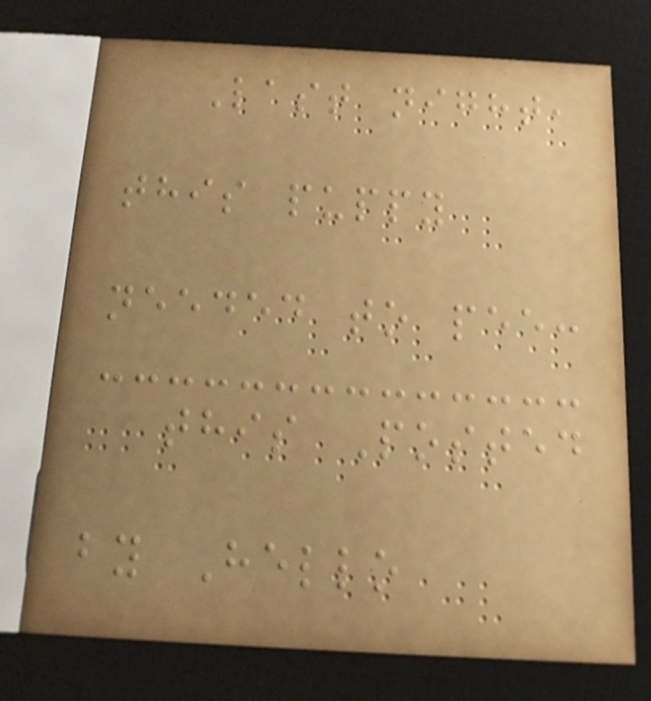Last night,
this puppy
needed to pee:
this Posted
by Hello
